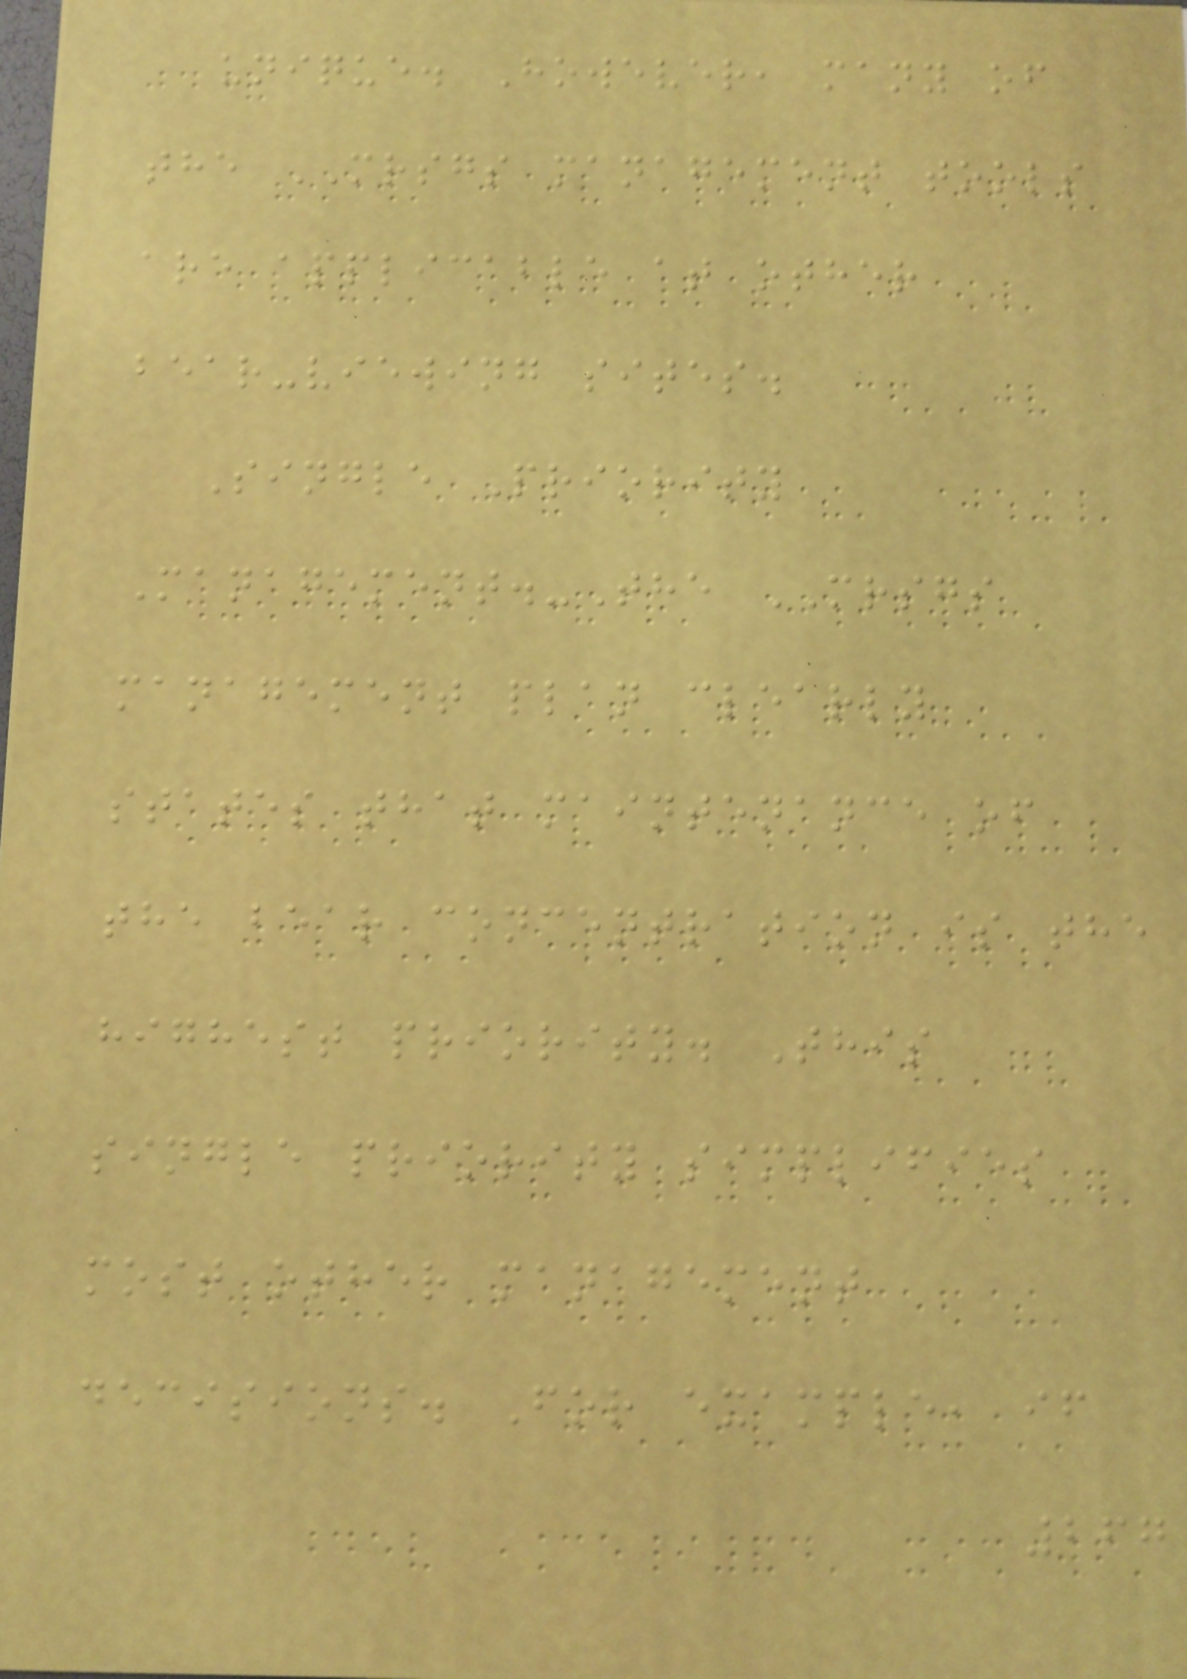unique. However, many of
the MRSGS management tools
are applicable at other
bear-viewing sites.
Single Priority
Management.-The MRSGS
management plan clearly
states that maintenance of
the bear concentration is the
highest priority. This
single priority simplifies
most other management
decisions. For example, if
267
